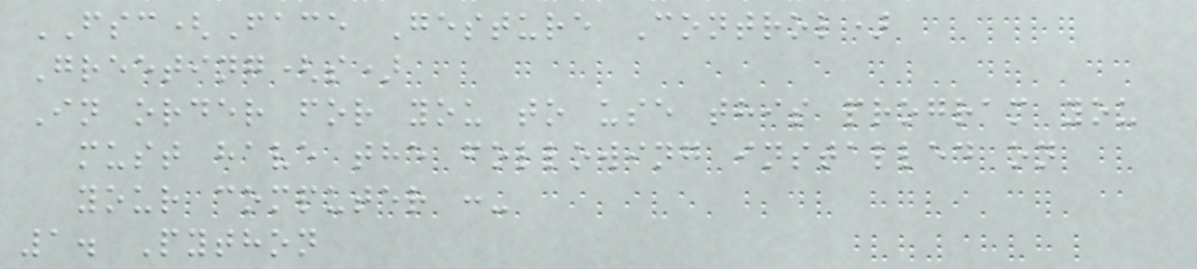FSC(Face Gesture Control)
Greeting(s)
In order for you to use this program you
must have the following installed on
your computer :-
1. Python
